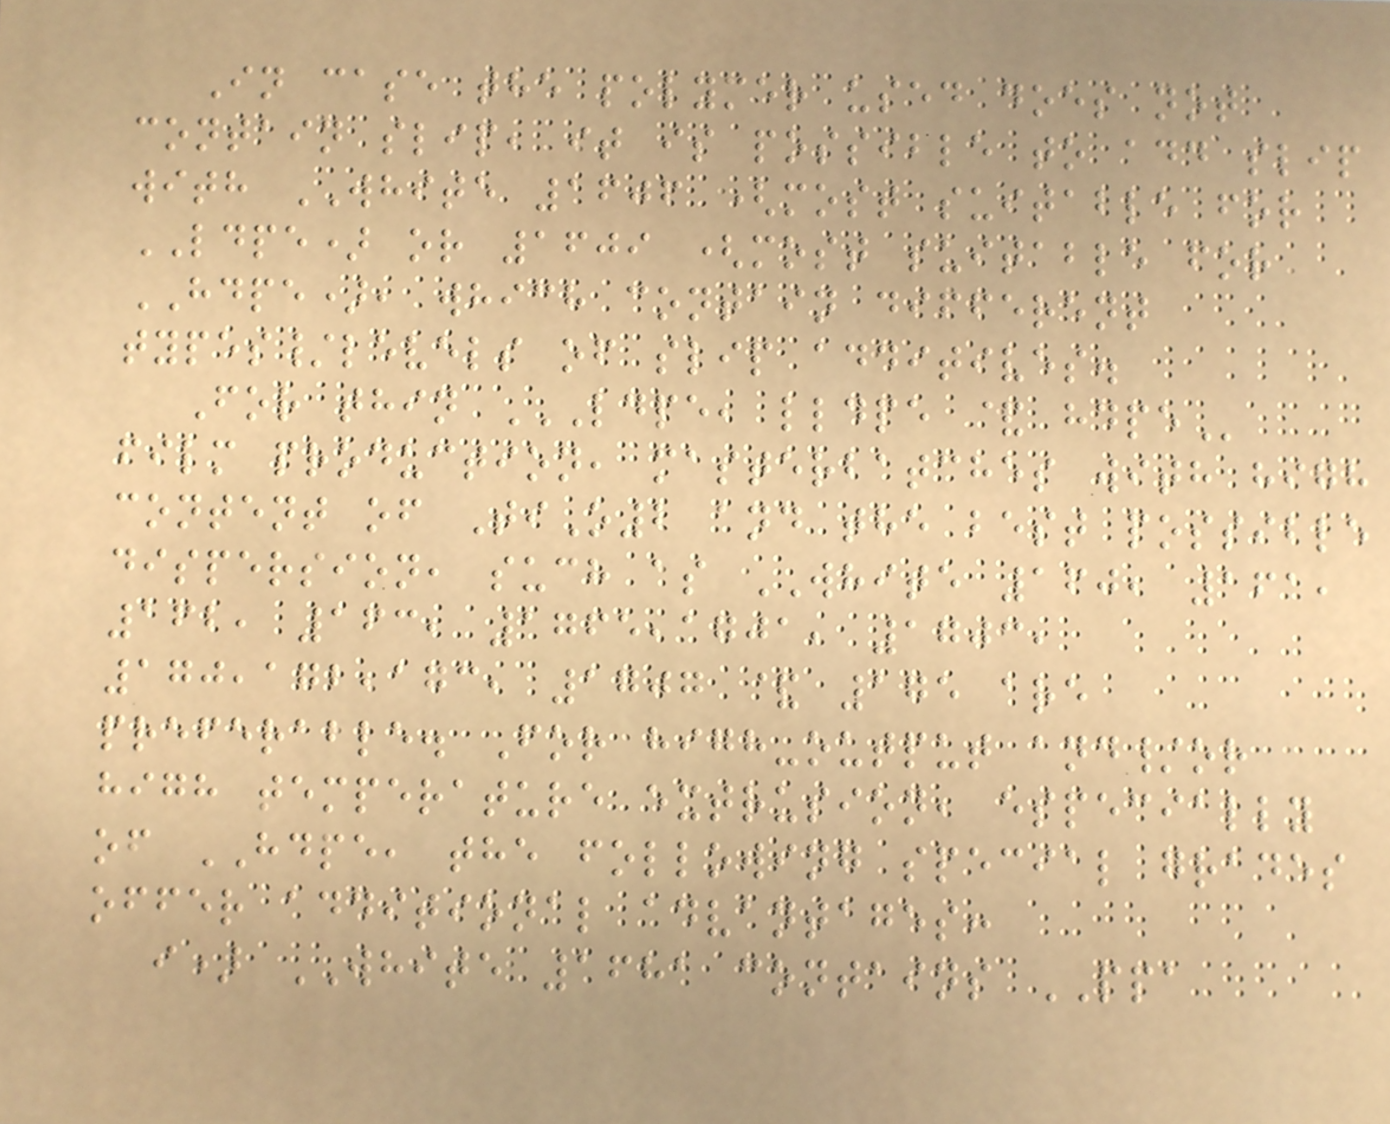In case the polymer used does not
contain slip, it is possible to add slip
with WHITE 1606 (most suitable for
LDPE) or 1609 (most suitable for
HDPE), which contain different
types/levels of slip additives.
For thin LDPE, LLDPE & HDPE
film production, masterbatches with high
content of TiO2 and the best possible
dispersion, such as WHITE 160, 161,
162, 163, 1765,1701, 1703,
170,172,173, 1707 & 175 are
preferable. For high-output and/or
high temperature extrusion, especially
of HDPE, the following special grades
offer additional advantages:
i) WHITE 1681 contains PPA
